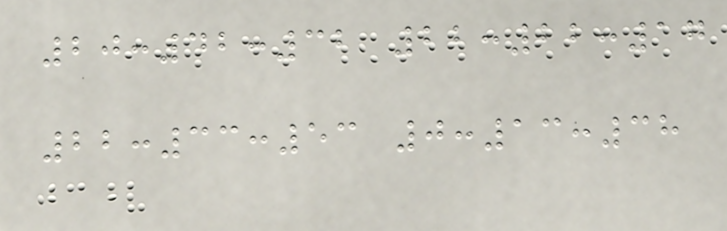20:42:32 22:22:17
22:33:53 0:13:38
